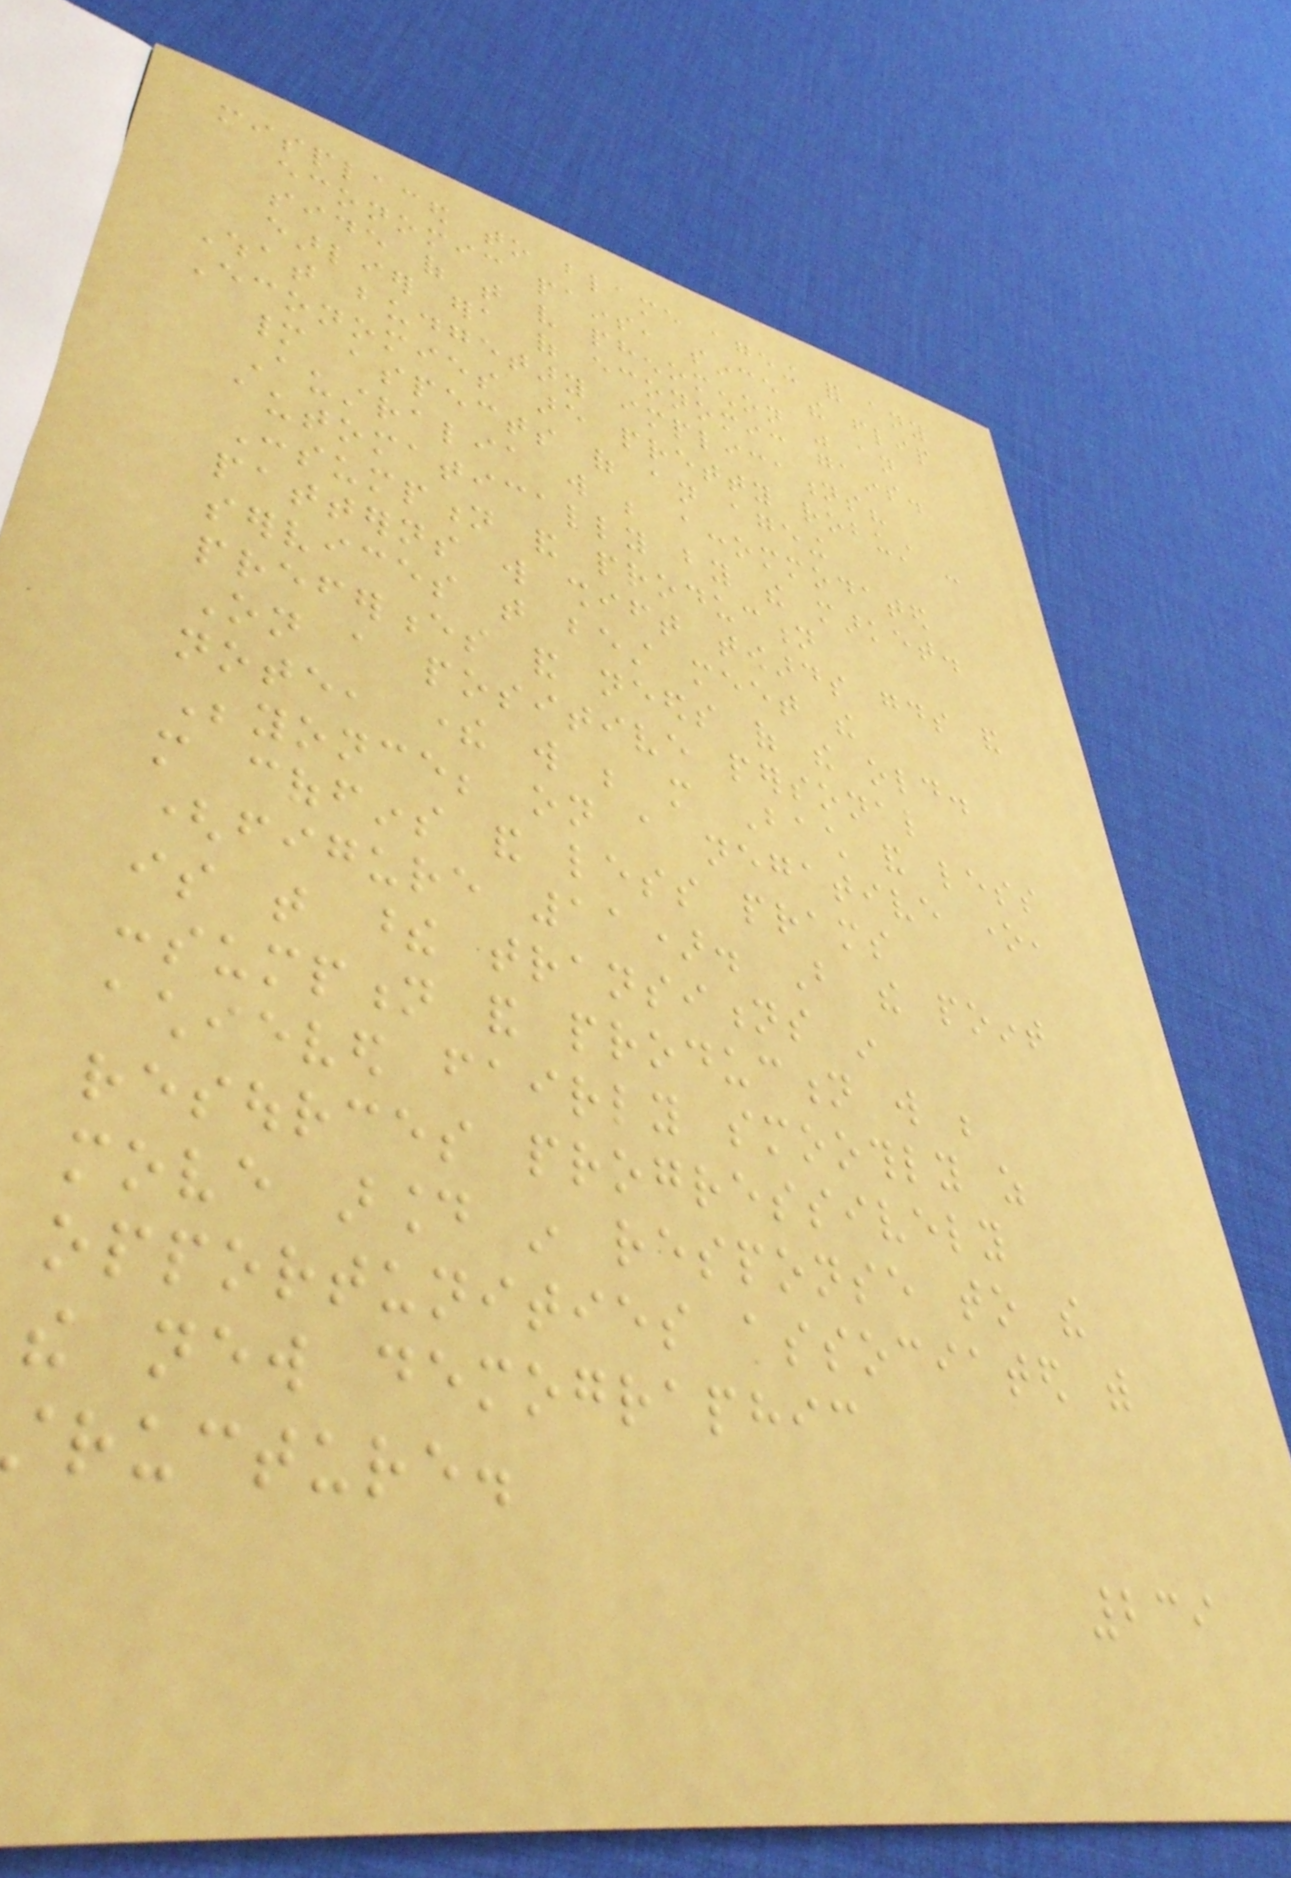misplaced to blame ageing for any
economic pains, since the flip
side of that very phenomenon was an
earlier era of economic gains.
What budgetary implications?
Economies are pretty robust -
many aspects of an ageing
Australia will be accommodated
automatically by the market.
Consumption and production
patterns will shift towards goods and
services that best meet the
preferences and needs of the old.
On a positive personal
note, there will be more Bach and less
Beyonce; on a negative one,
more coffins and less prams
(figure 11). But the point
is that these transitions in
consumption and production will be
achieved fairly smoothly as
resources progressively
move around in response to the
opportunities associated with
the new demographic
structure.
239
